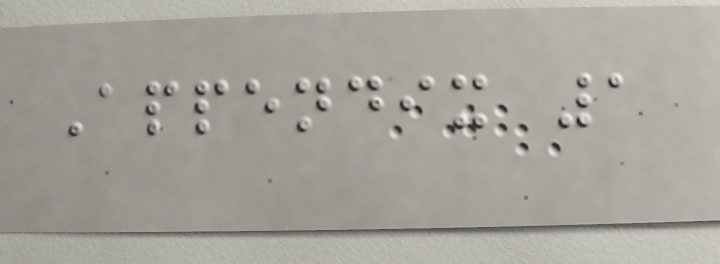Appendix 1
